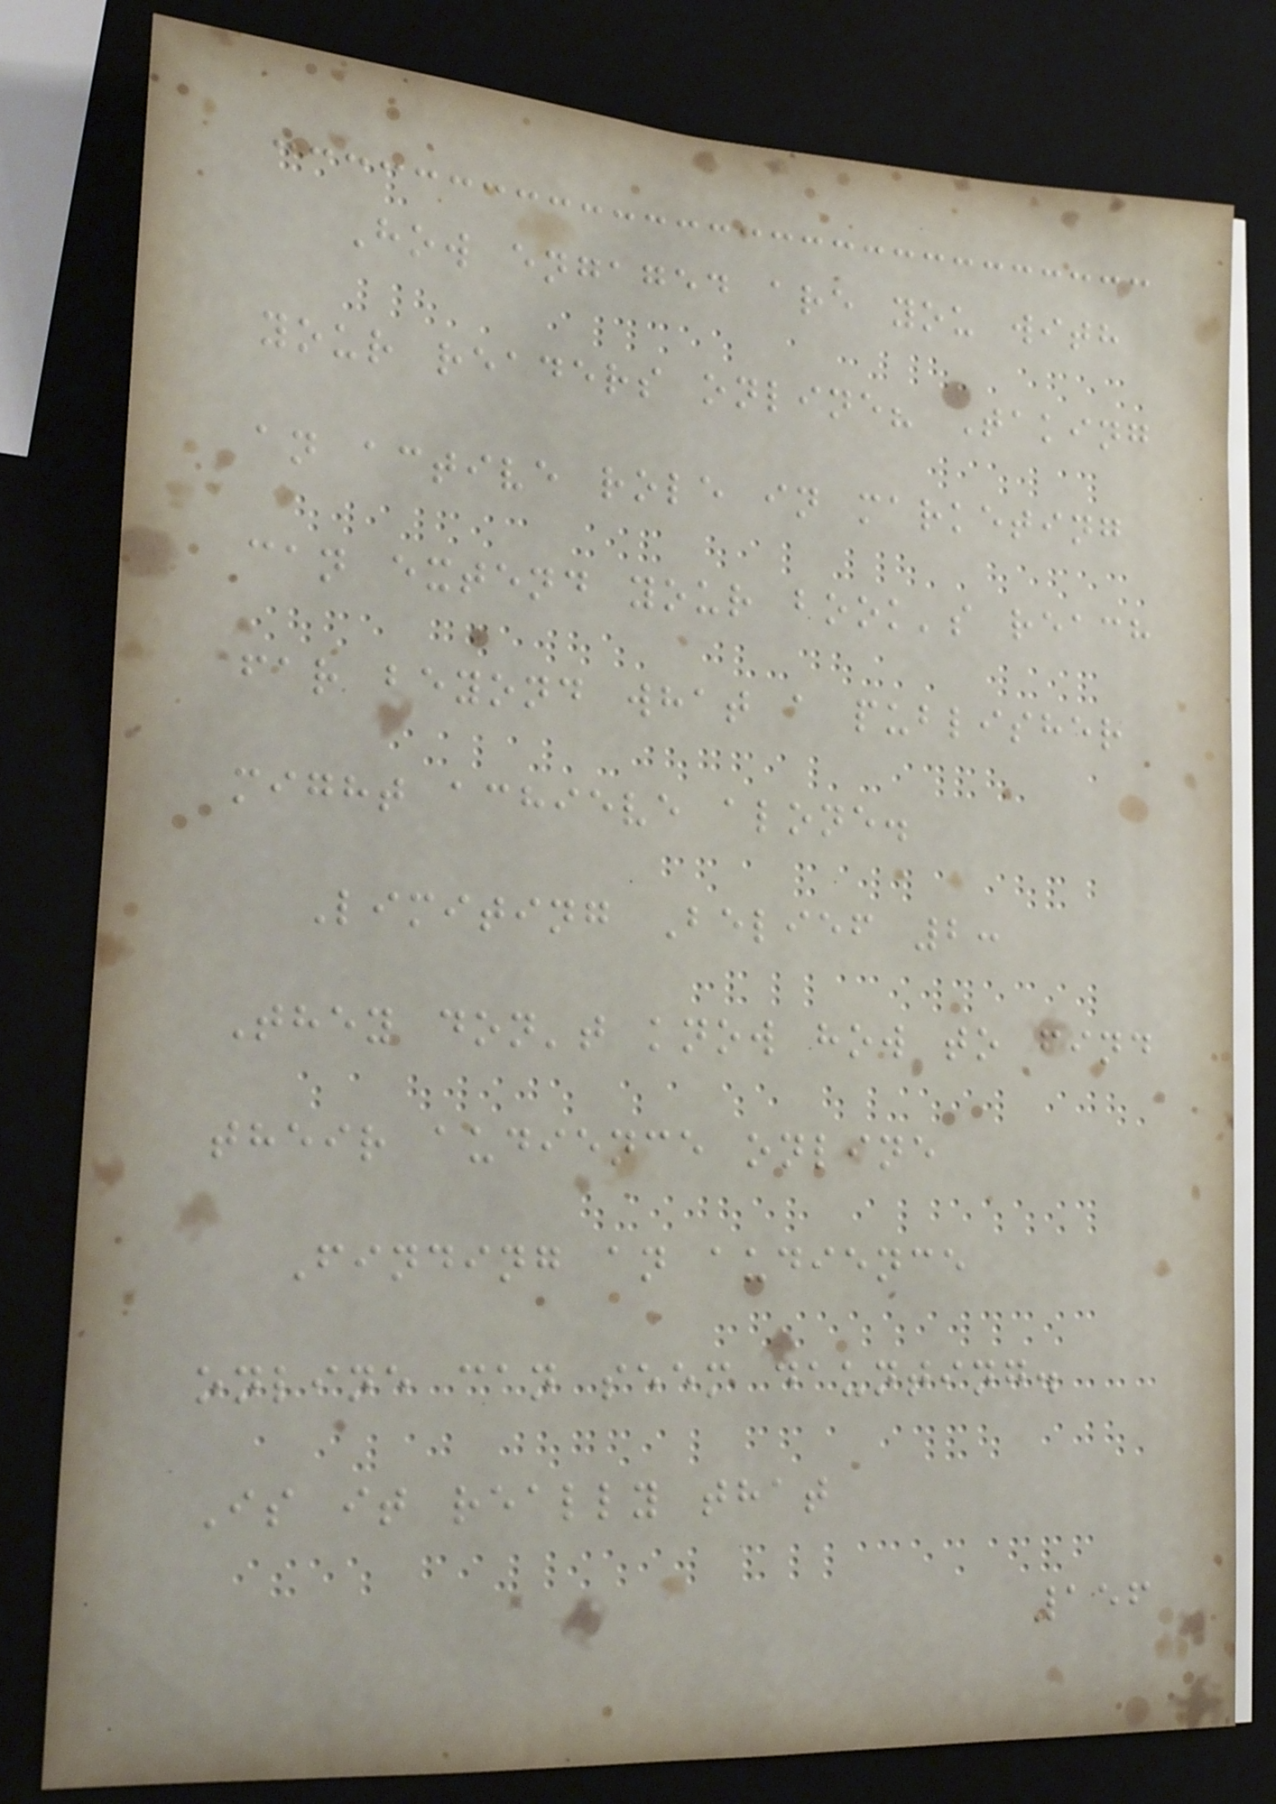How engaged are you with
your readers online? Taking
an active role in marketing
can extend your book's reach
far beyond what a publisher
might achieve alone.
Limiting Belief 2:
They don't know how to find
their audience online
Finding an audience
online can seem daunting.
Is it really that
156
